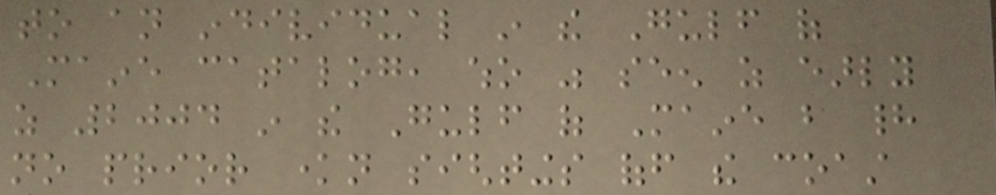to an individual in the Gulf of
Maine catalog, who was seen as early
as 2004 in the Gulf of Maine but had
no prior known sightings off the coast
